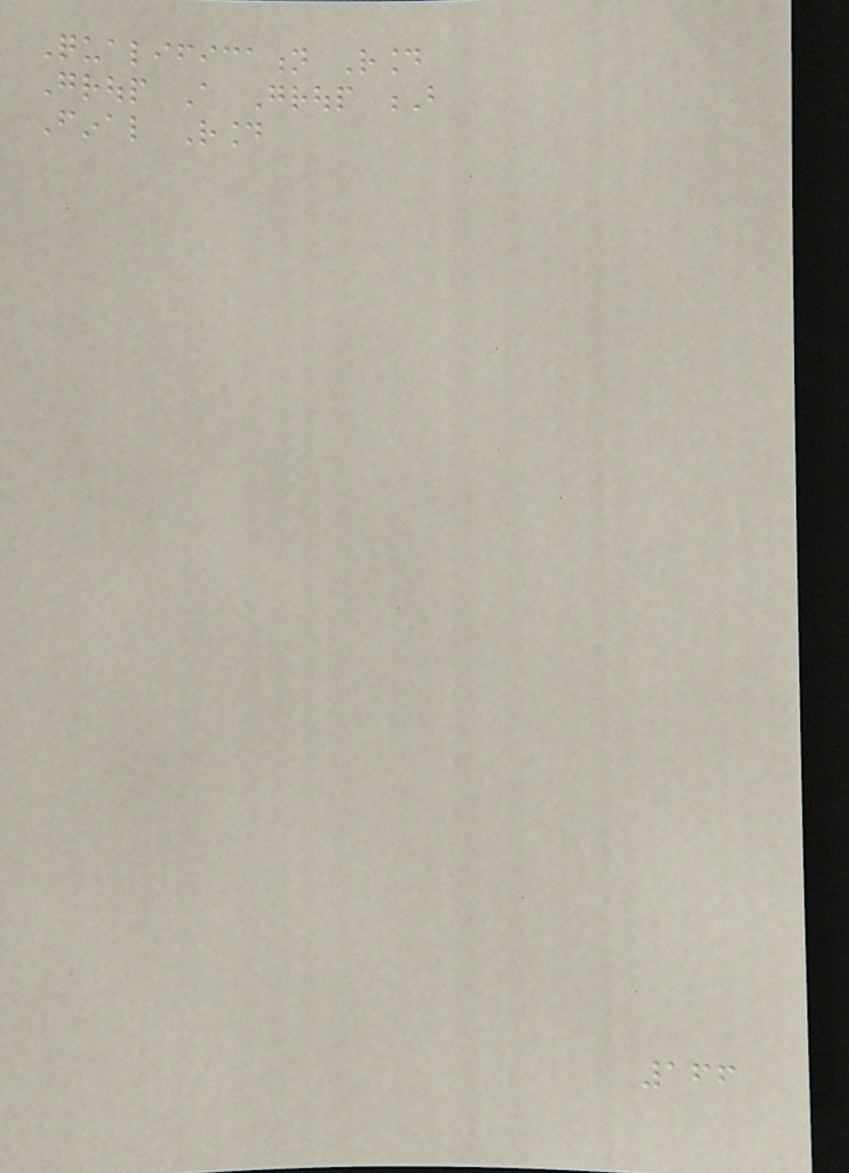Qualification Round
Group A Group B
Final Round
166
